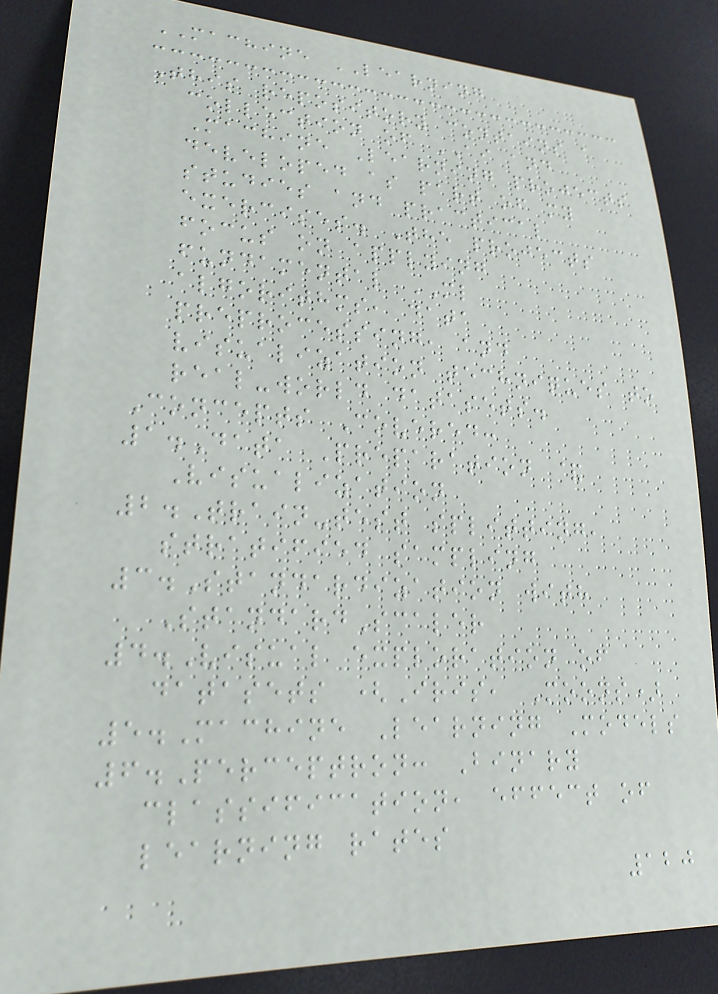MACHINE LEARNING
This repository contains a
collection of AI and
Machine Learning projects
developed as part of my
studies and practical
exercises. The projects
focus on applying
fundamental ML
algorithms, data
preprocessing, and
visualization techniques to
real-world datasets.
Concepts Covered:
1.Data Preparation &
Visualization
2.Train-test splitting,
stratified sampling
3.Standardization with
StandardScaler
4.Visual exploration of
datasets (Iris, Moons)
5.Machine Learning Models
6.Perceptron: Binary
classification, effect of
learning rates
120
